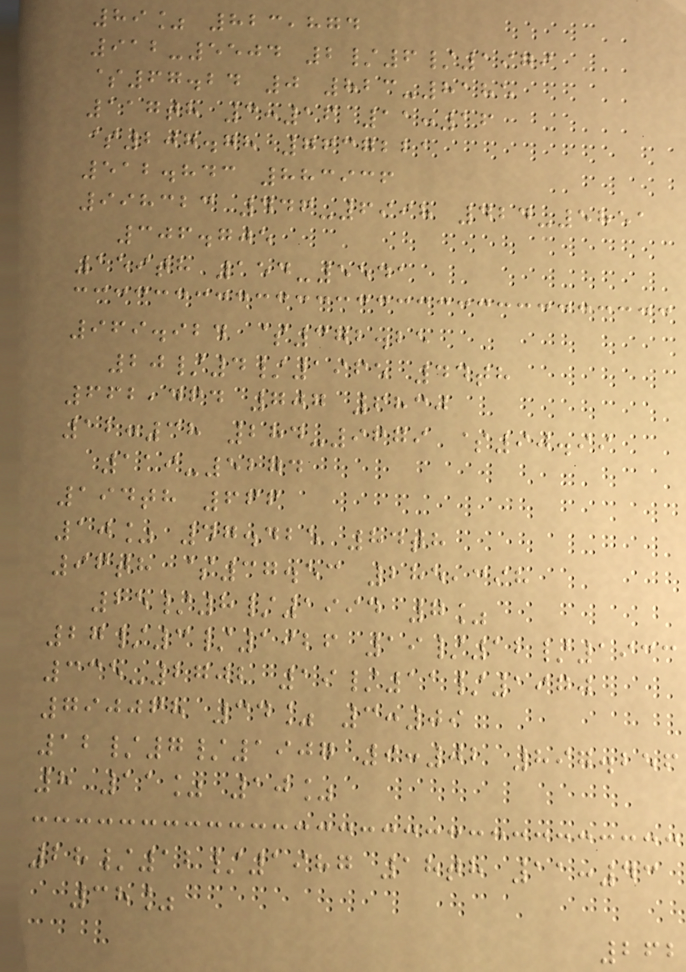89% 823,874
912-5504 2/6/1979
$67.24 0 823-8185
117th 3:16 11:16
$207.78 7637221
512.843 883936
998323 446-6998 424-5851
306.705
159th 154-5541
969.924 $372.25
20/4/1965 44th
662,464 707 6830
12:38 284-9679 $90.99
119-5274
194th 666
10% 47.425 84th
96th $37.53 285,398
25/8/1994 7%
27/3/1926 19/12/1933
335-2702 19/11/1970
790068 34% 3:09
12/7/1907 9:02 897.256
8 11% 10%
28/12/1987 18th 11:43
38%
262
